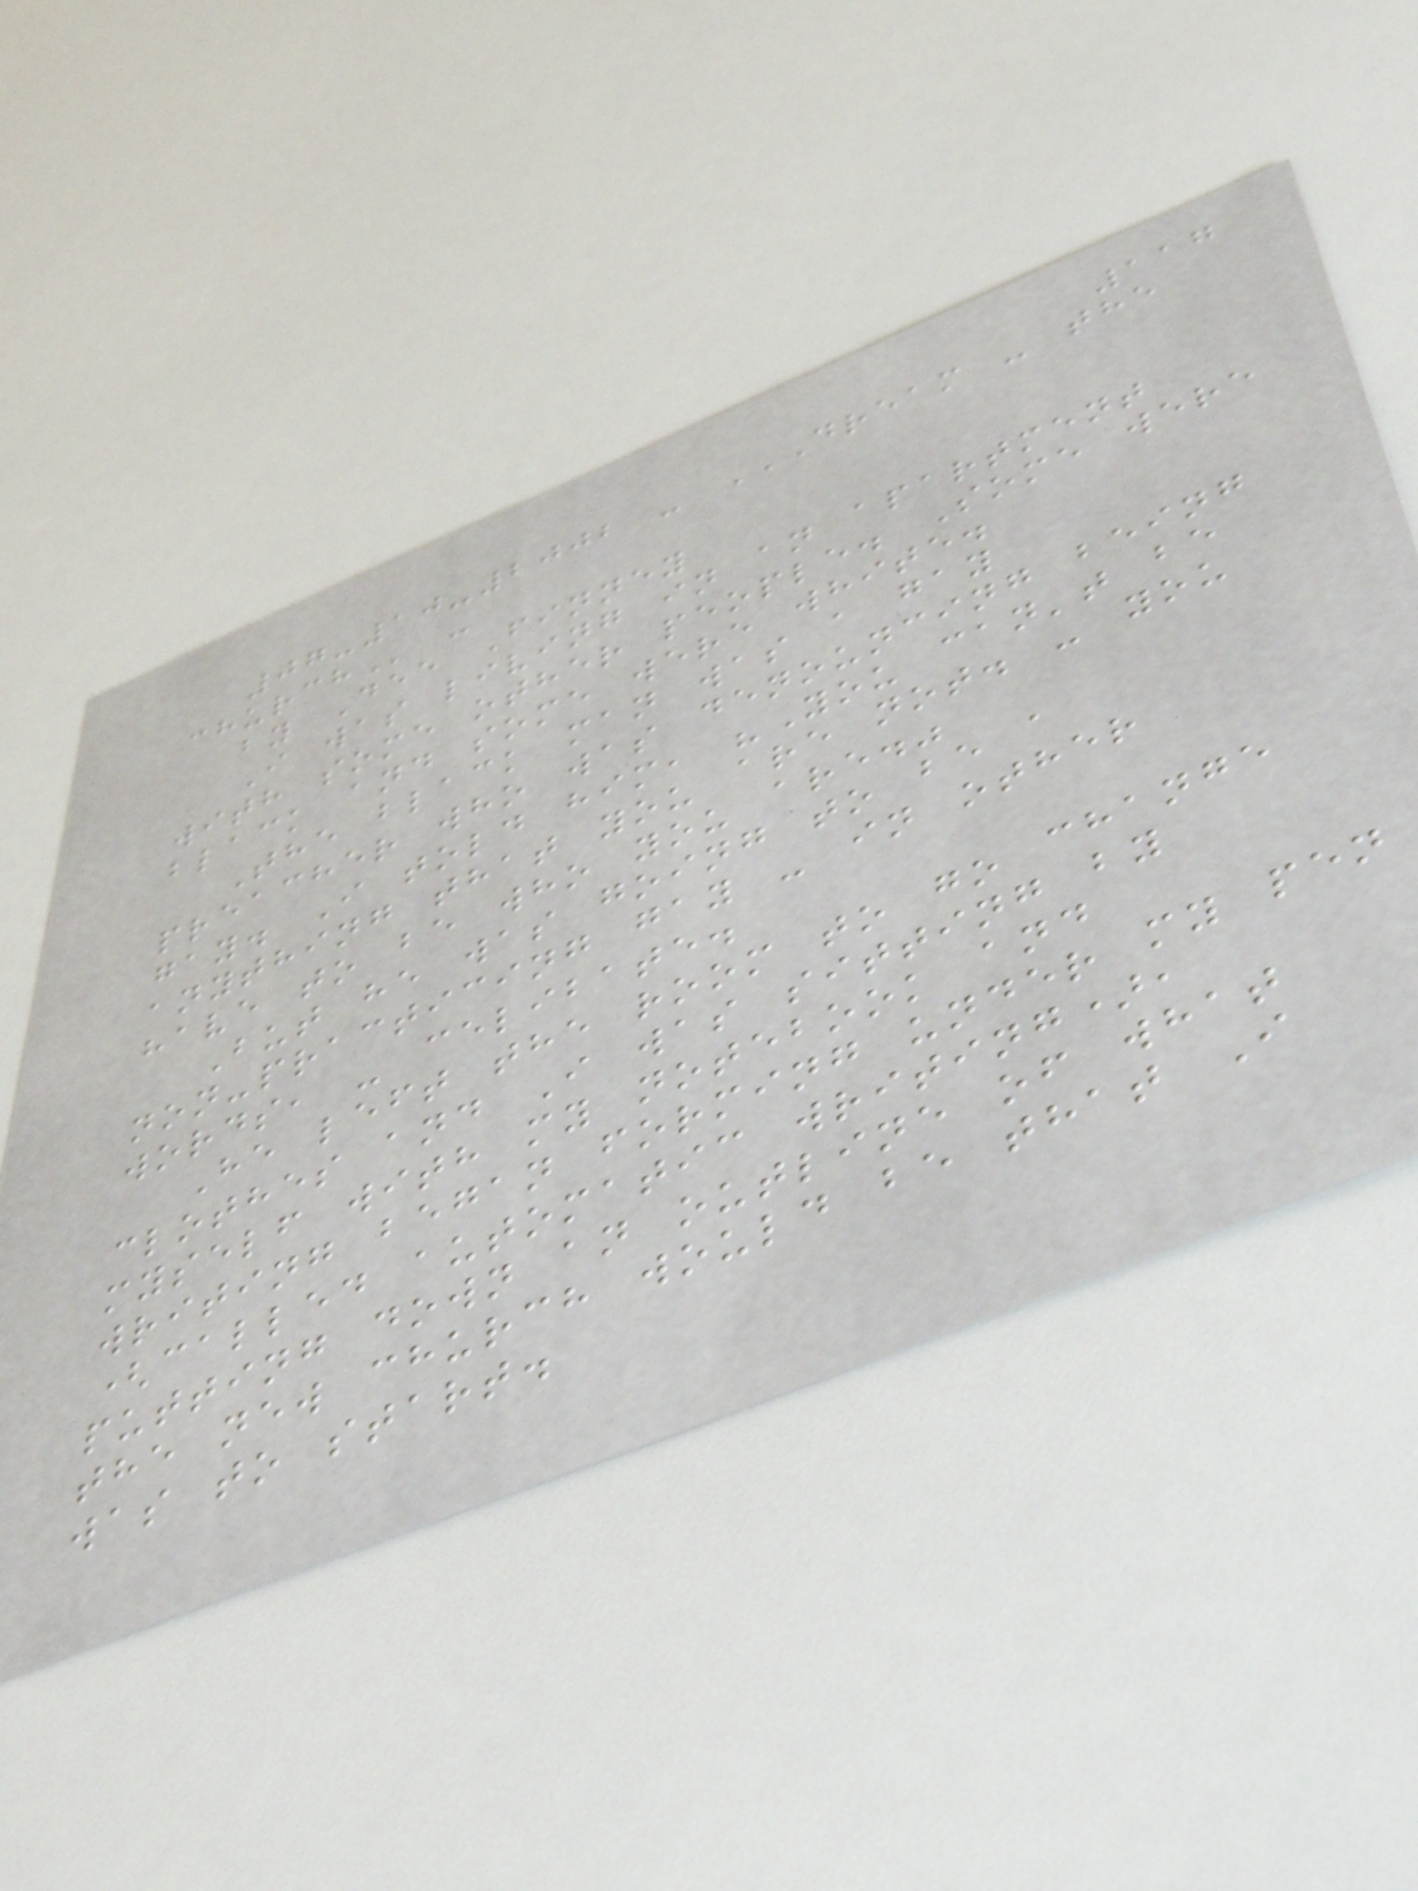117
07-10-2002 - DREAM - THE
CHURCH -
by Dee Finney
I was living in an apartment
with some other people. Some were
black and some were white.
The black man was a gay
preacher who was denouncing being
gay. I told him, "You can't be
anything that you are not. - you
have to be who you are."
But he was going to be a
non-practicing gay - in other
words, - celibate.
He left the room to go change
clothes and I was sitting by
myself with my notebook and
writing began forming under my pen
(called automatic writing),
putting down an outline of what
the new church would be that I
was to start.
